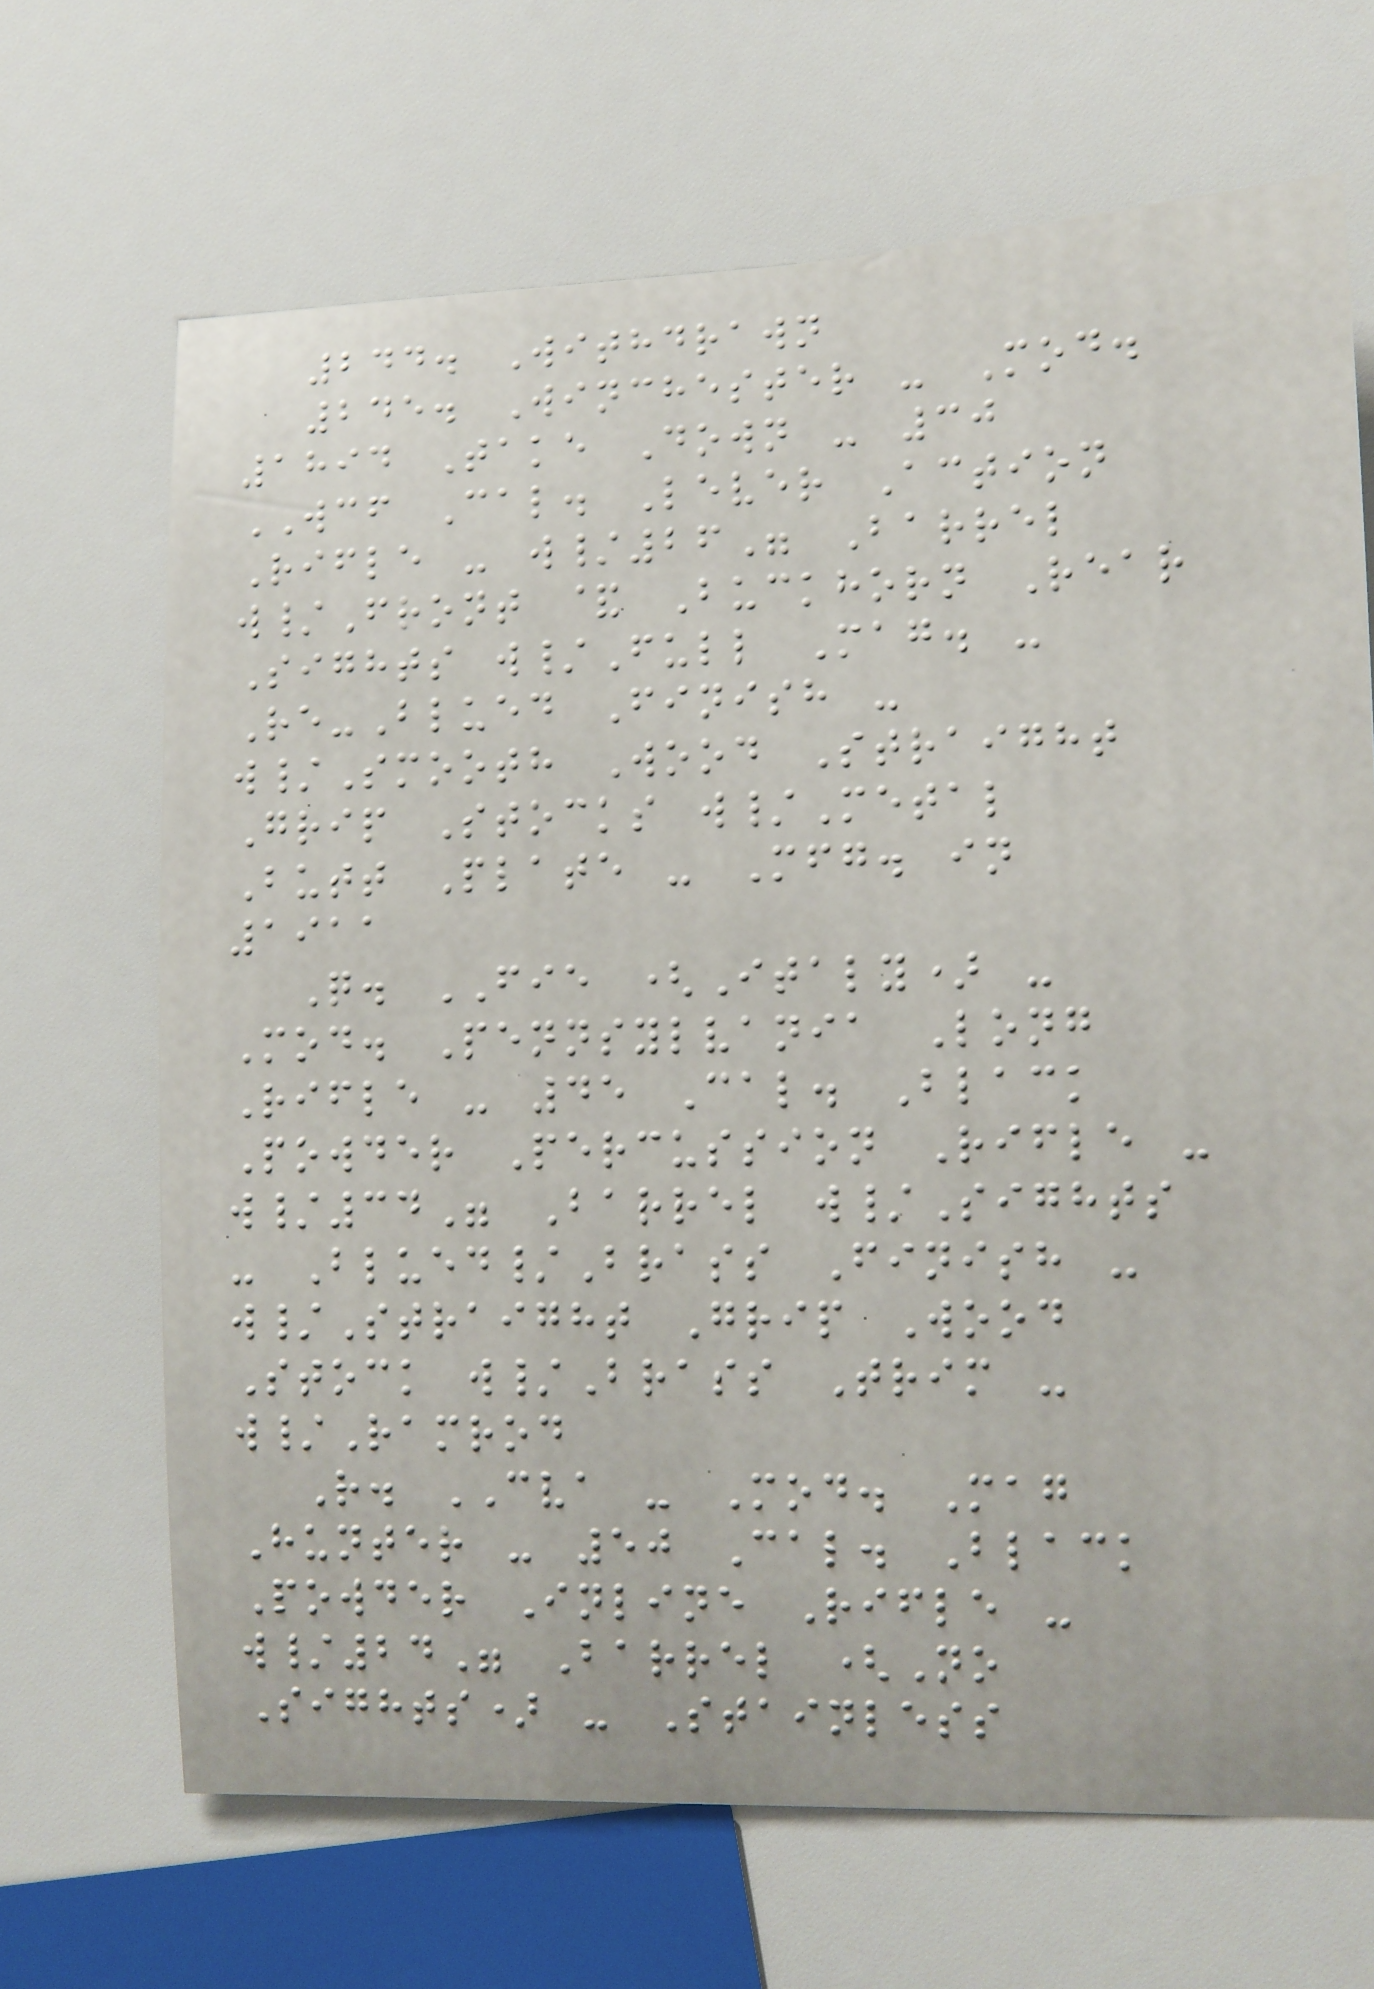244. Withdrawn
245. Winchester - Mod.
1894 Take Down - 30
WCF Cal. Lever Action
Rifle - w/26" Barrel
w/Front & Buckhorn Rear
Sights w/Full Mag. -
Re-Blued Finish -
w/Smooth Wood Straight
Grip Stocks w/Metal
Butt Plate - Mfg. in
1911
Q. FIE (Italy) -
Mod. Pennsylvania Long
Rifle - 45 Cal. Black
Powder Percussion Rifle -
w/34" Barrel w/Sights
- Blued/Brass Finish -
w/Straight Grip Wood
Stock w/Brass Trim -
w/Ramrod
R. CVA - Mod. Mag
Hunter - 50 Cal. Black
Powder Inline Rifle -
w/24" Barrel (No
Sights) - Stainless
